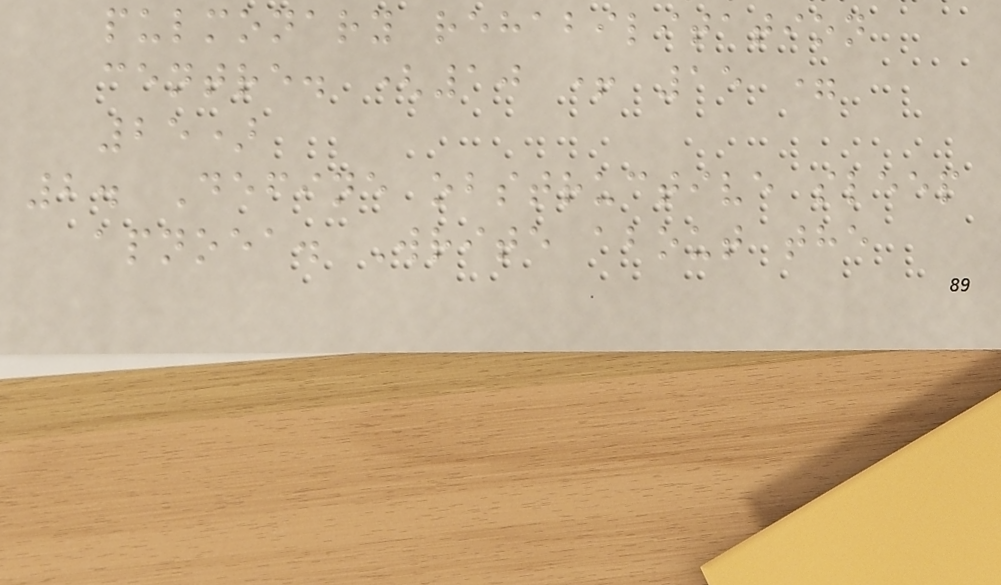pulmonary rehabilitation
centre. (10 + 15 =
25)
2. Define obstructive sleep
apnoea. Write about the
